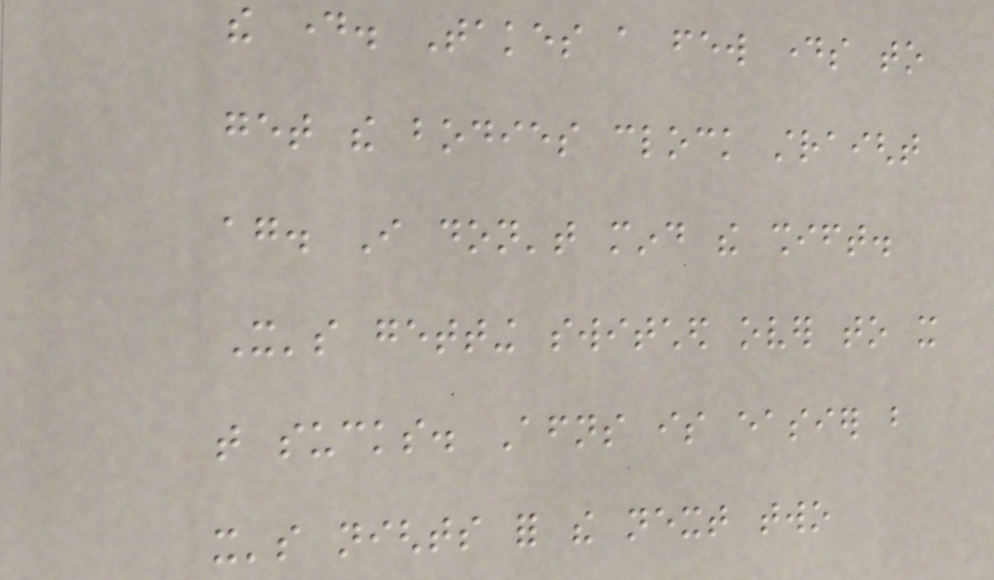the day. Takes a few days to
get the bodies clock straight
again. I don't mind the shift.
It's getting switched over to it
that sucks. Afternoons is easier but
it's nights for the next two
